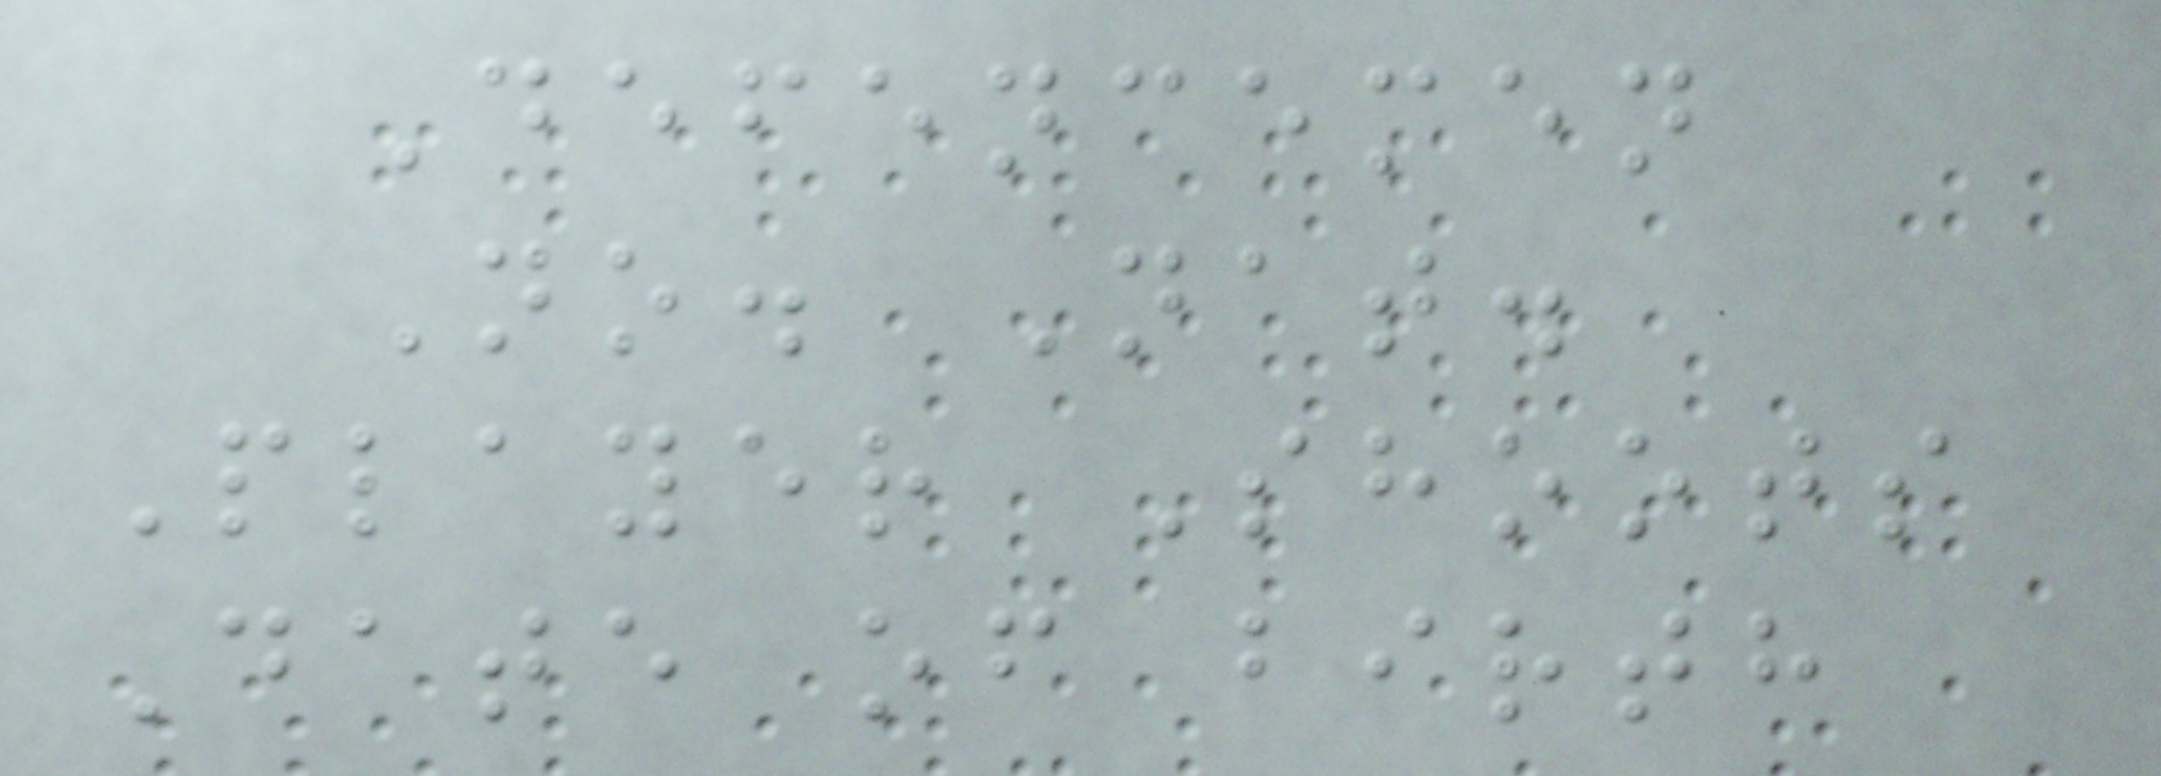Defencemen
No. Nat.
Player Shoots
Date of birth
